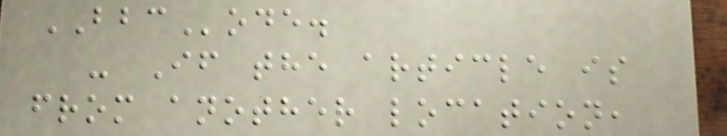BBCode.
- If the article is
from another location,
